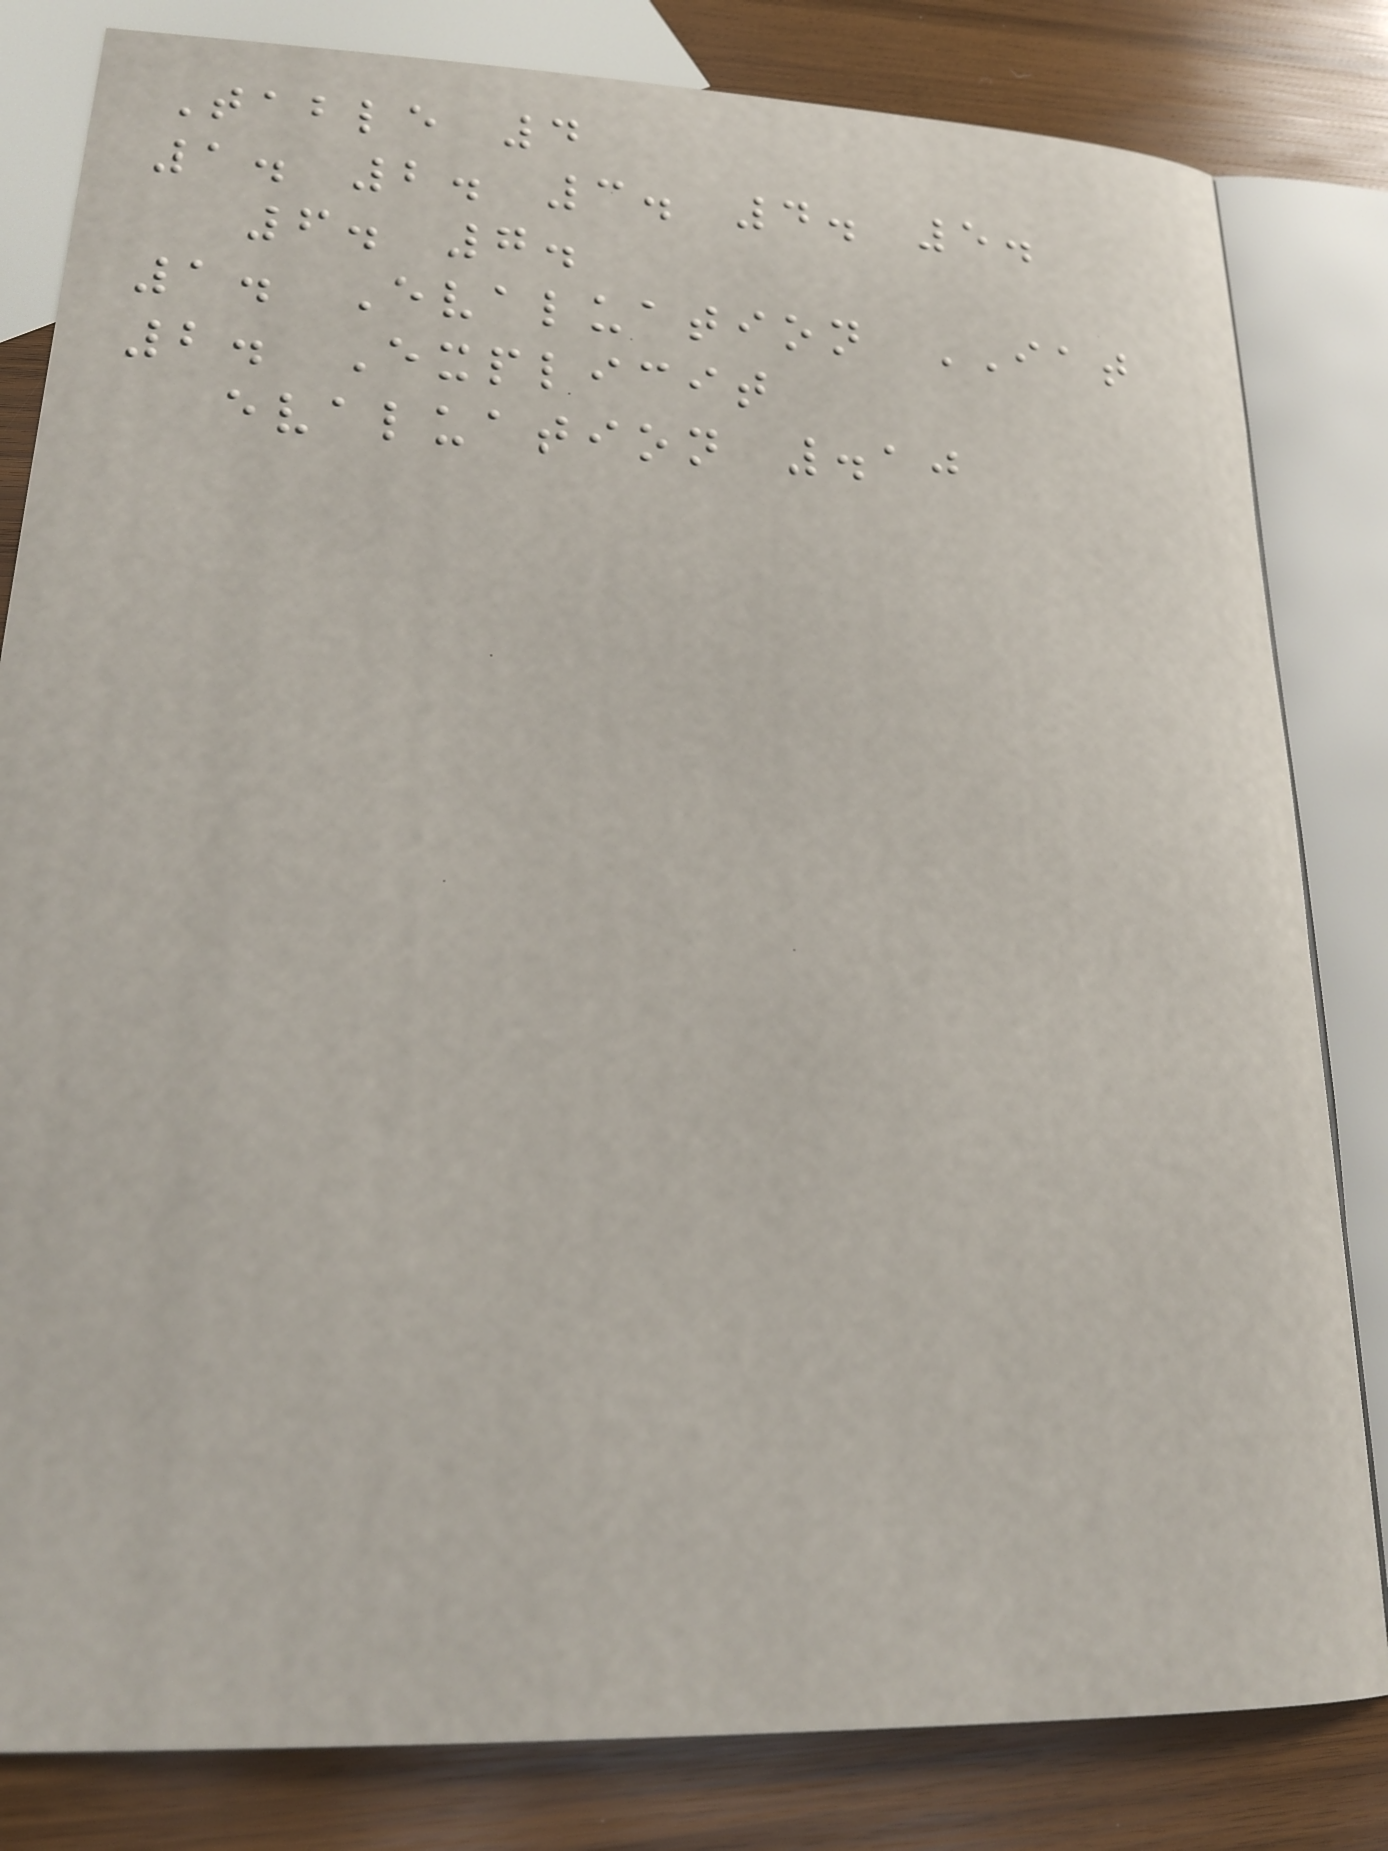Table 4
1. 2. 3. 4. 5.
6. 7.
1. Evaluation IAT
2. Explicit
evaluation .10
